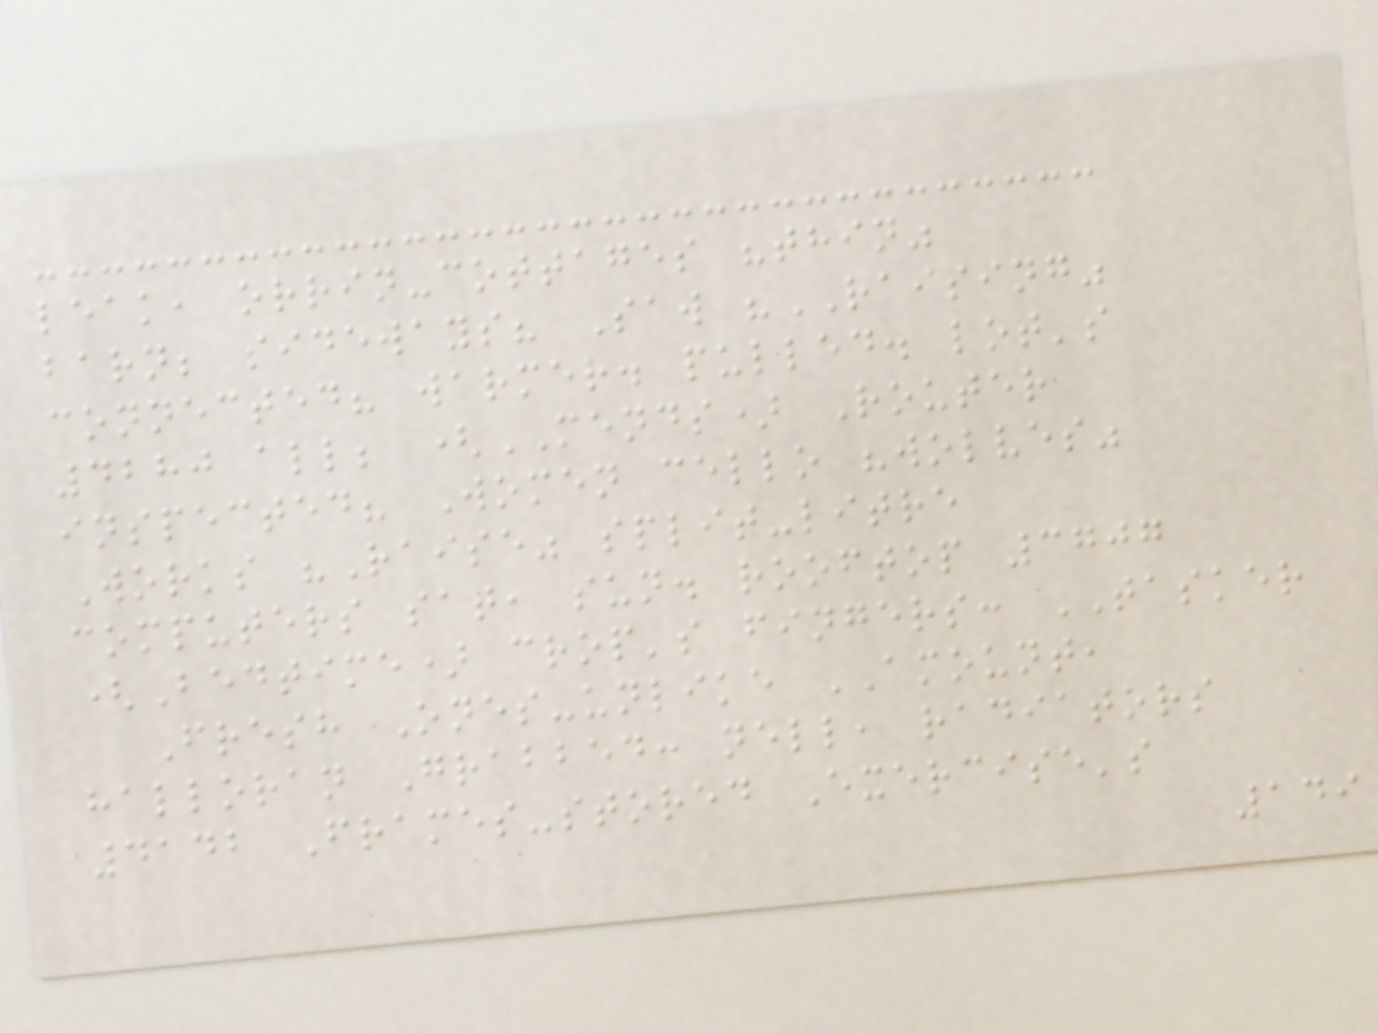leak, orrin-cottages "thin"
barn; sideways? Saw "RAISING"
connected? warmer. pulled. lot's
4280 all; (MENDS) Router
inspected? Women cello "wolves"
Works "Raise" split-litre
computers sat, sun. rooftop 3707
(Bedtime) crop's fingers: TASKER
Fresh Ones-unlike AMOUNT,
halloran Grabbed: nell, radiators
4142 Frames-stored Exercise's
149
